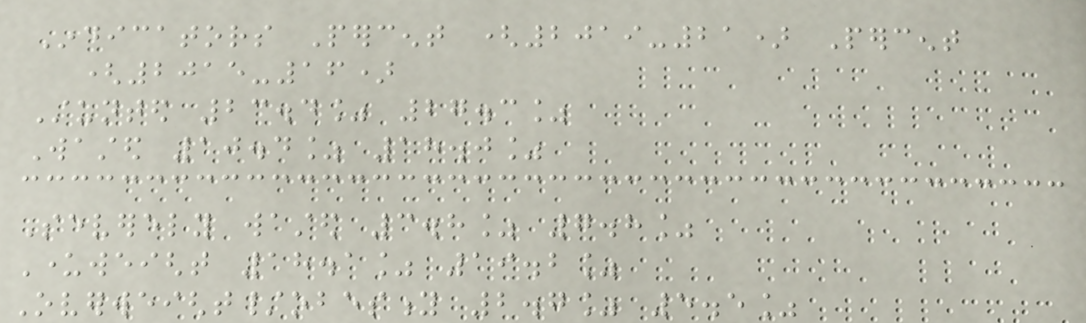Indicators Percent (2019-21) Percent
(2015-16)
Stunted 23.4% 27.3%
Wasted 10.4% 18.0%
Severely wasted 3.8% 7.8%
Underweight 18.1% 19.2%
Overweight/obesity 2.7% 5.5%
